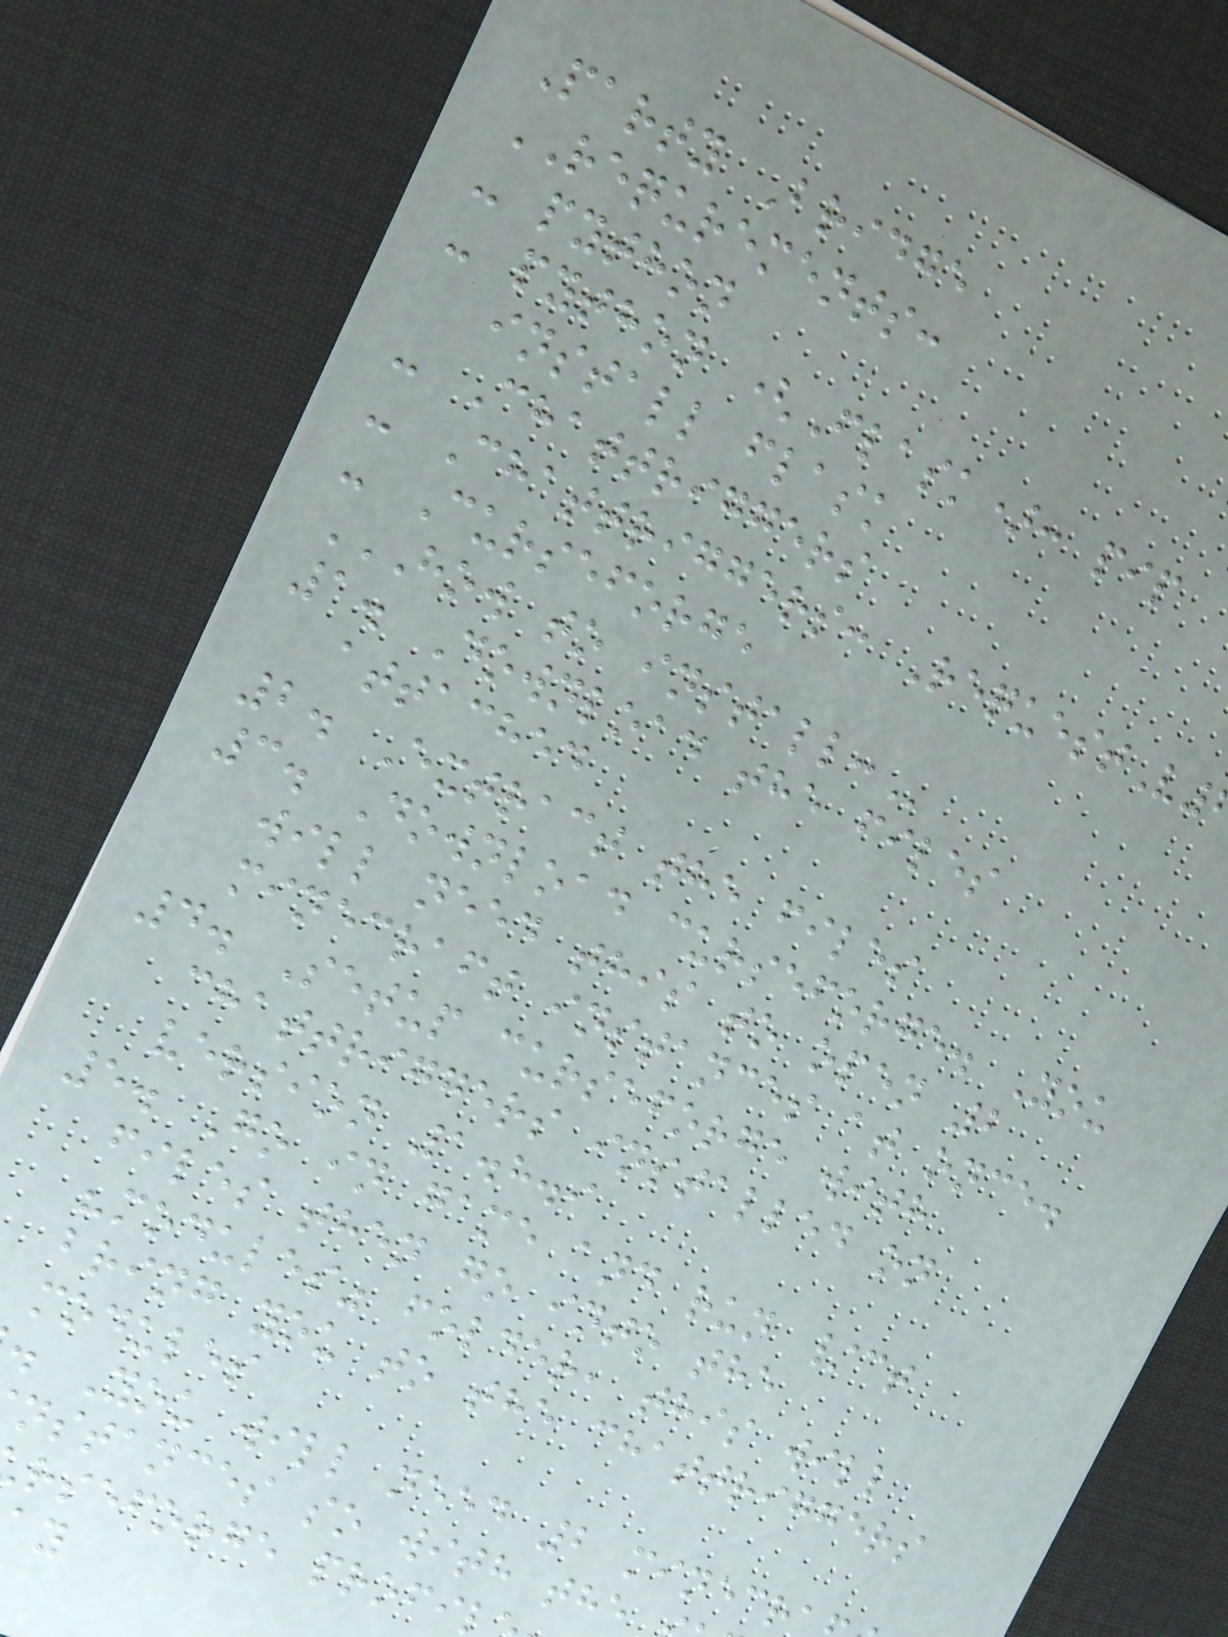Party Bridge
REQUREMENTS:
- python
- python (Flask): pip
install flask
- Chattriggers
- Chattriggers: RequestV
- Curseforge
HOW TO INSTALL:
1. Download the files
attached
2. Extract the files
3. Download curseforge. You
will need this to open 2
minecraft instances at once.
4. Setup curseforge with
chattriggers installed on
version 1.8.9
5. Go in game and run /ct
files then go into the
"modules" folder, this will
bring you to the chattriggers
modules
. You will need 2 minecr
nstances so with the
rseforge profi
